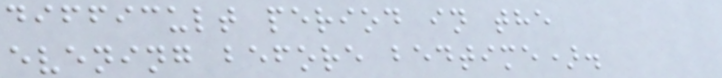difficult period in the
evening before bedtime).
